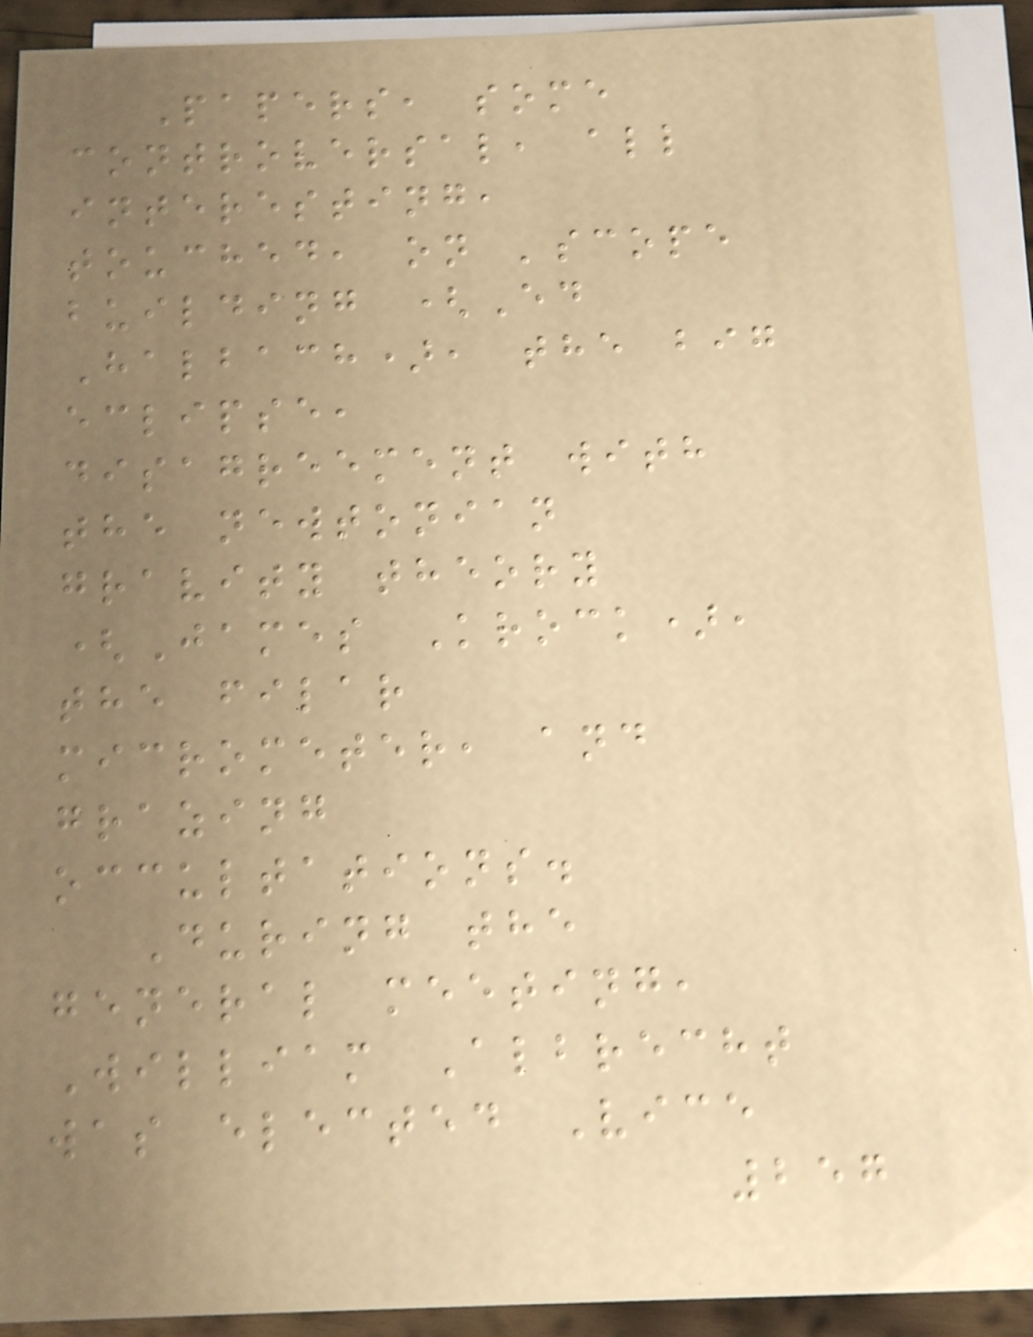Papers, some
controversal, all
interesting,
touched, on 'scope
building (Ed
Halbach), the big
eclipse,
disagreement with
the newtonian
gravity theory
(James Krock),
the filar
micrometer, and
grazing
occultations.
During the
general meeting,
William Albrecht
was elected Vice
257
